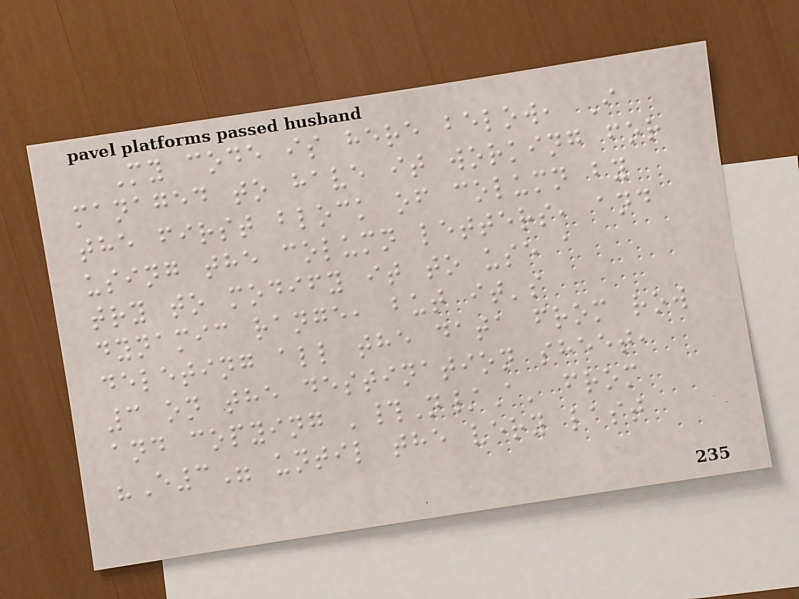My code is here below, I
managed to have it working for
the first block of column by
using the column letters, and
try to modify it to use a
dynamic range, but it's
deleting all the data from row
3 on the destination sheet,
and copying '#N/A' from
"E3" until the very last
